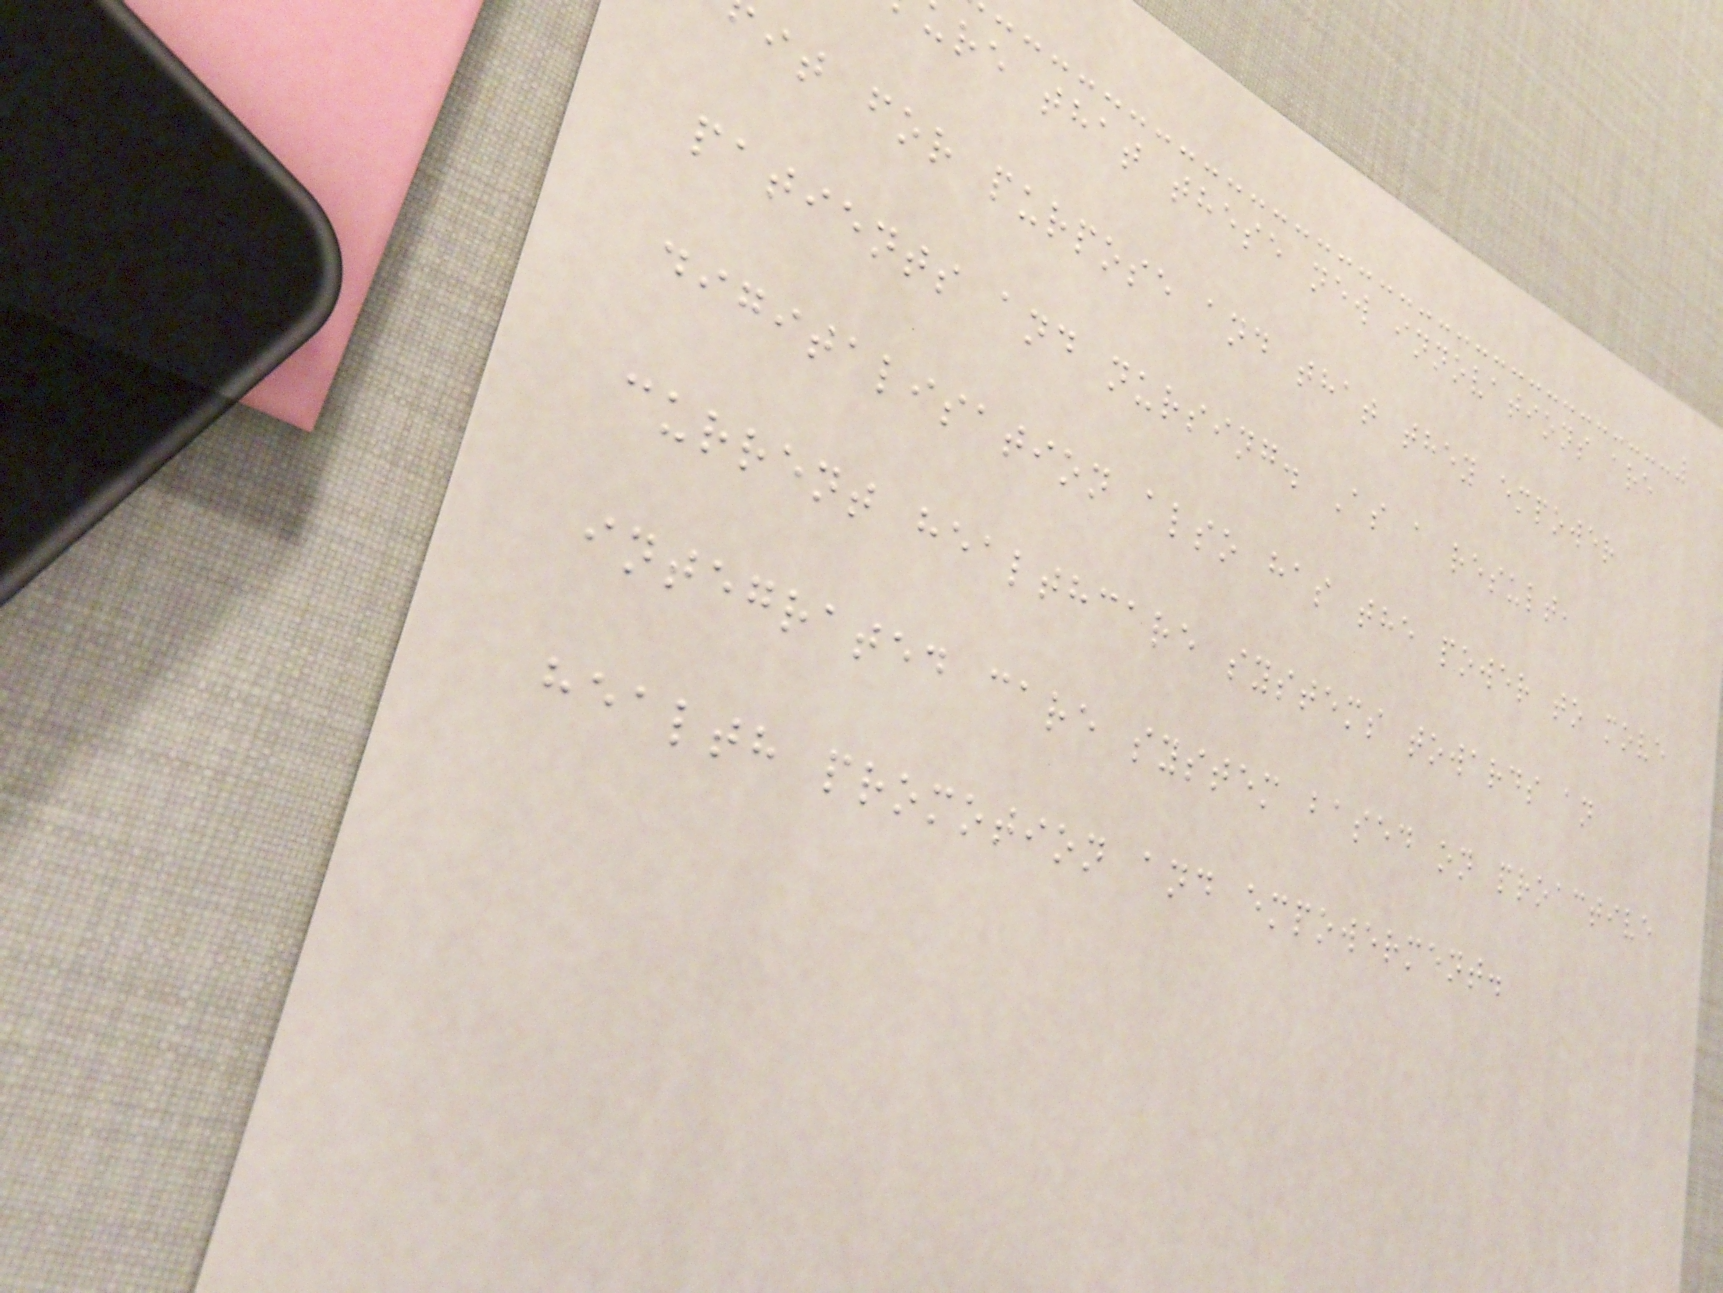re that these new innovations are
it for purpose and that they empower
patients and nursing. As a result,
digitalisation also has the power to move
current healthcare systems towards an
integrated care system based on proactive
health promotion and empowerment.
